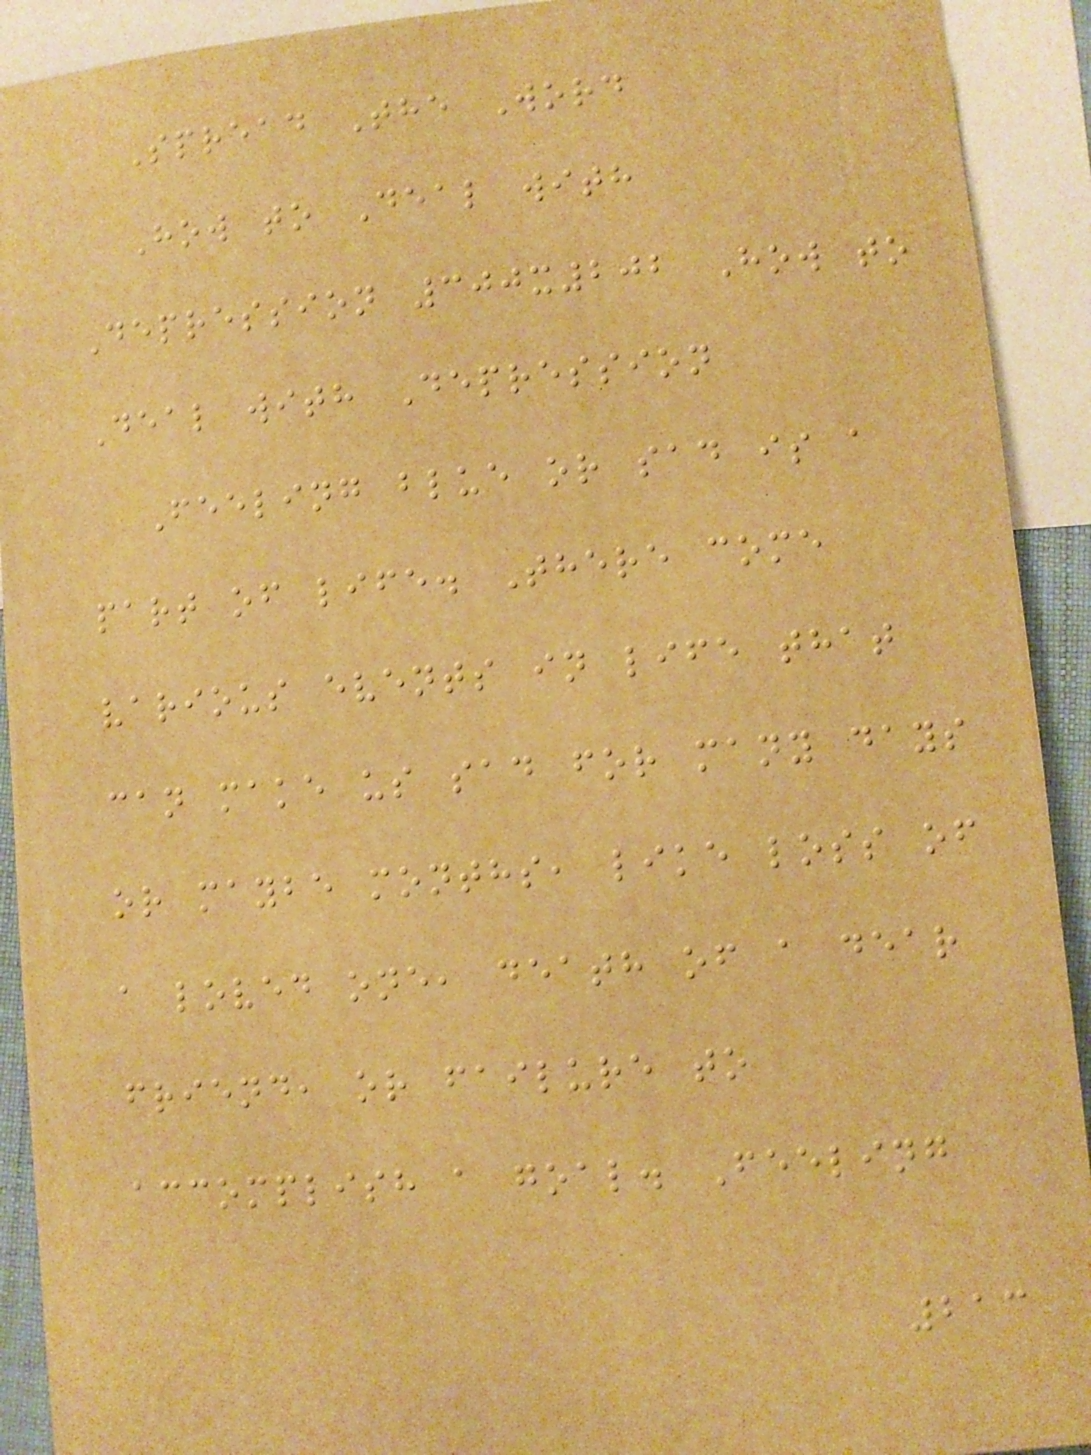Spread The Word
How to Deal with
Depression 300x202 How to
Deal with Depression
Feeling blue or sad is a
part of life. There come
various events in life that
can make us sad for many days
or maybe months, like loss of
a loved one, death of a dear
friend, or failure to
accomplish a goal. Feeling
213
